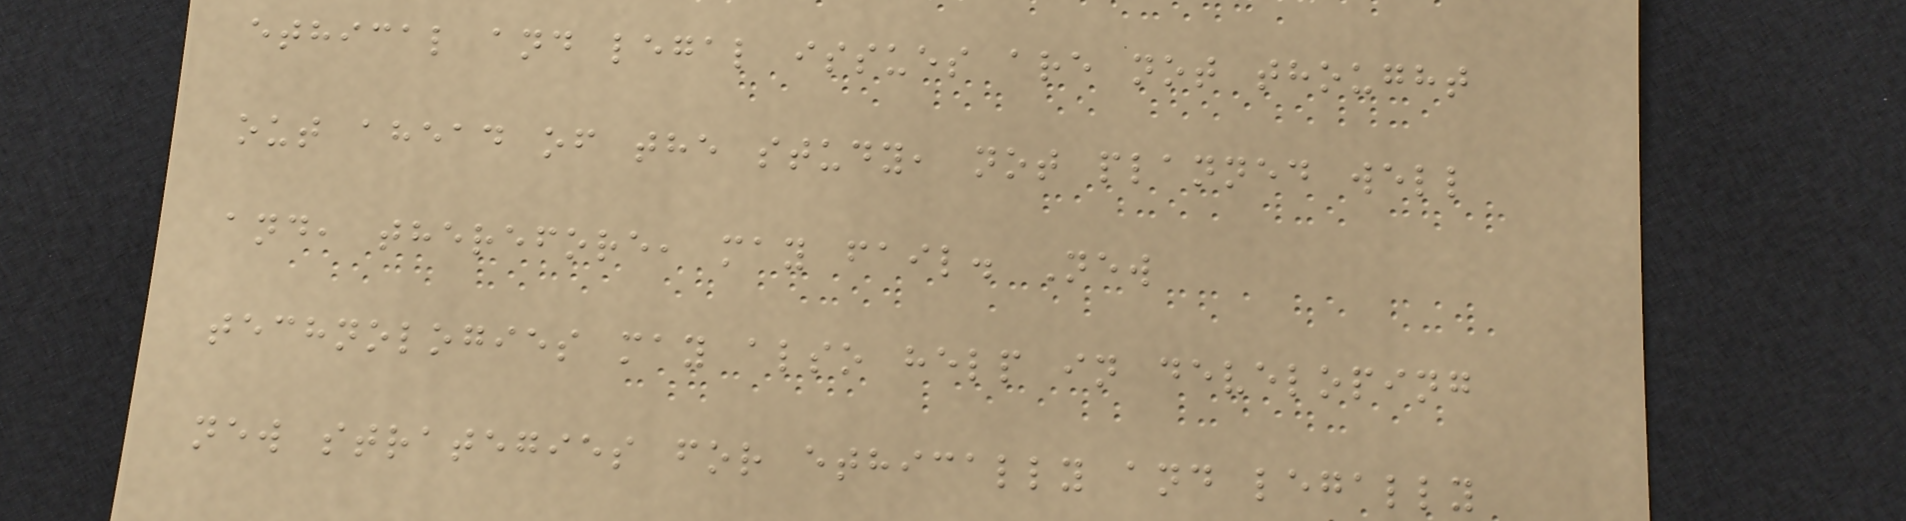ethical and legal issues are not thought
out ahead of the study, not planned well
and, therefore, may fail. New
technologies may also help in developing
new strategies for ethically and legally
